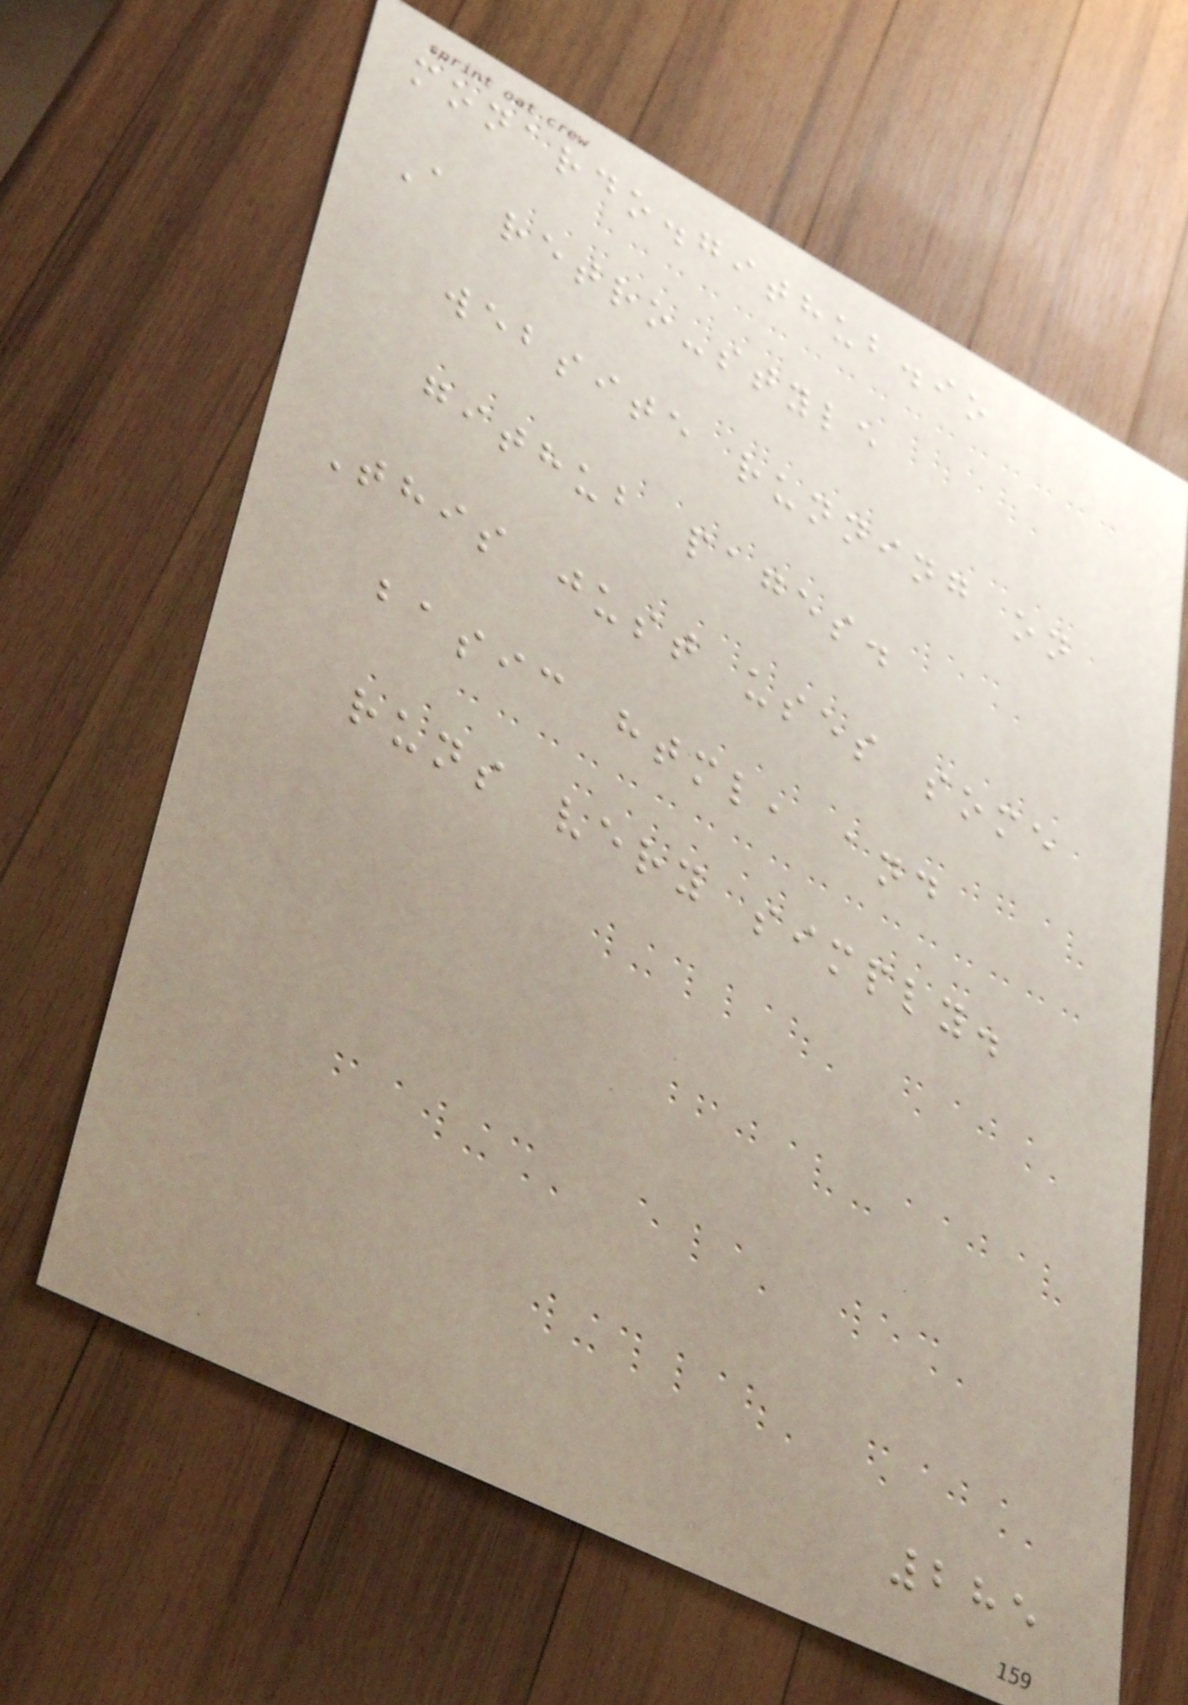monardo.github.io
A retro-style
website running on
github pages.
This just uses some
basic html, and
runs very simply.
285
